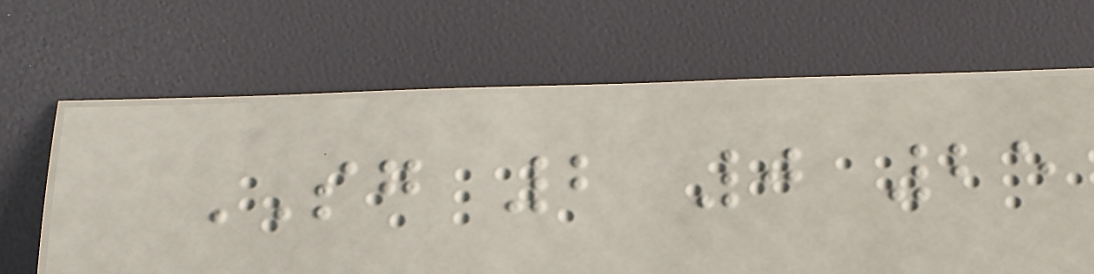SG 2 0 25
